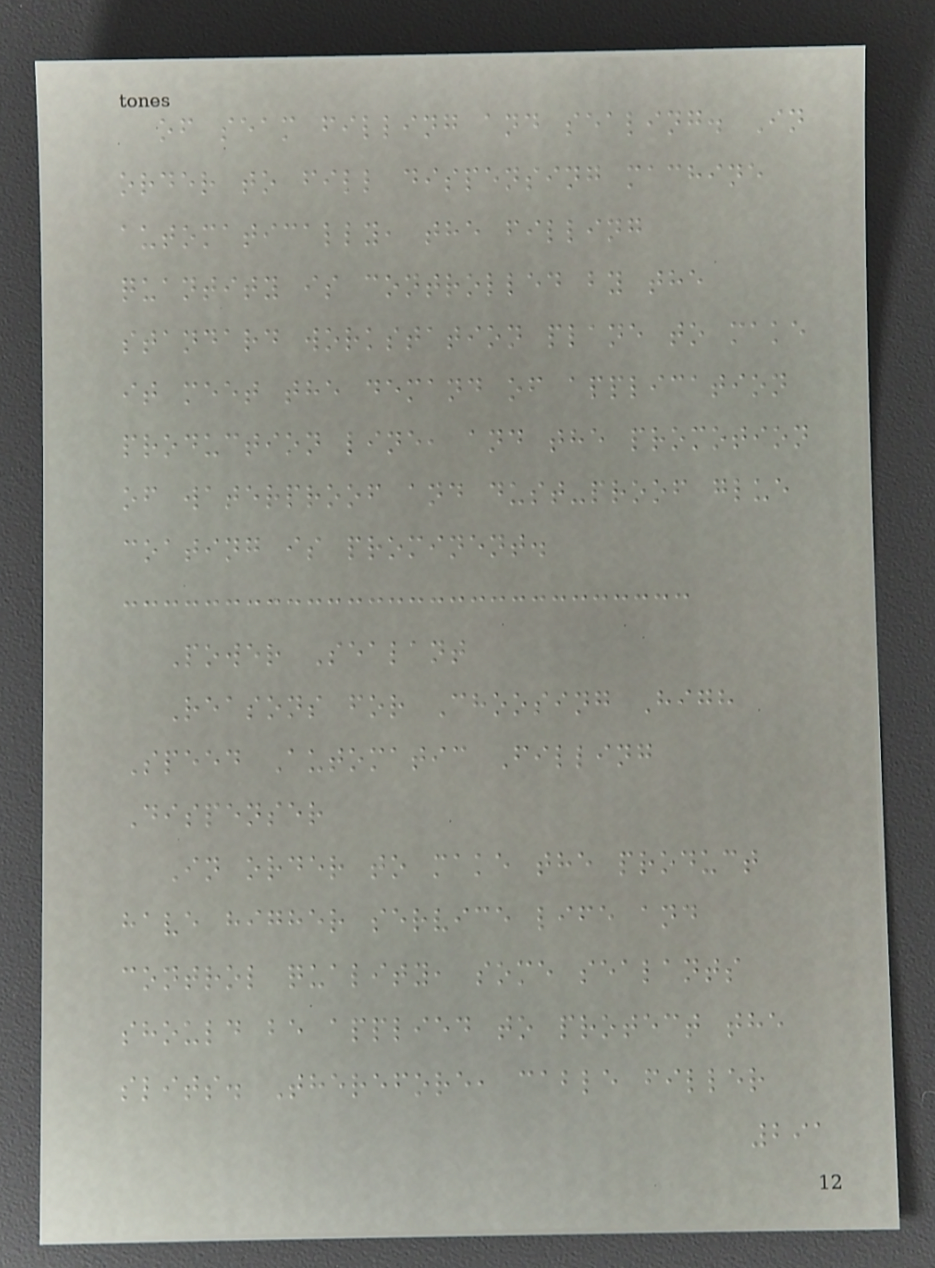of seam filling and sealing. In
order to fill dispensing machine
automatically, the filling
quantity is controlled by the
standard workstation plane to make
it meet the demand of application
production line, and the promotion
of waterproof and dust-proof glue
coating is prominent.
Power Sealant
Reasons for Choosing High
Speed Automatic Filling
Dispenser
In order to make the product
have higher service life and
control quality, some sealants
should be applied to protect the
slits. Therefore, cable filler
291
